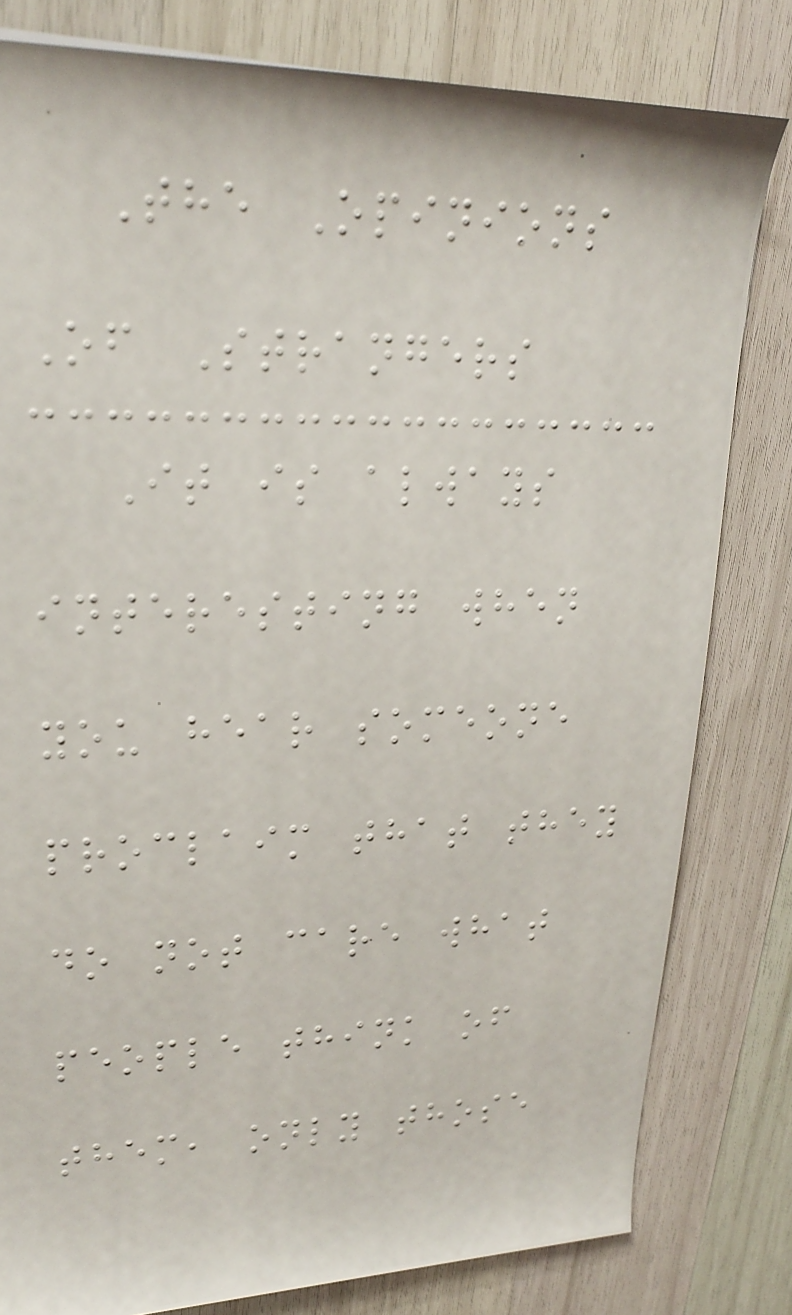The Opinions
Of Strangers
It is always
interesting when
you hear someone
proclaim that they
do not care what
people think of
them, only those
